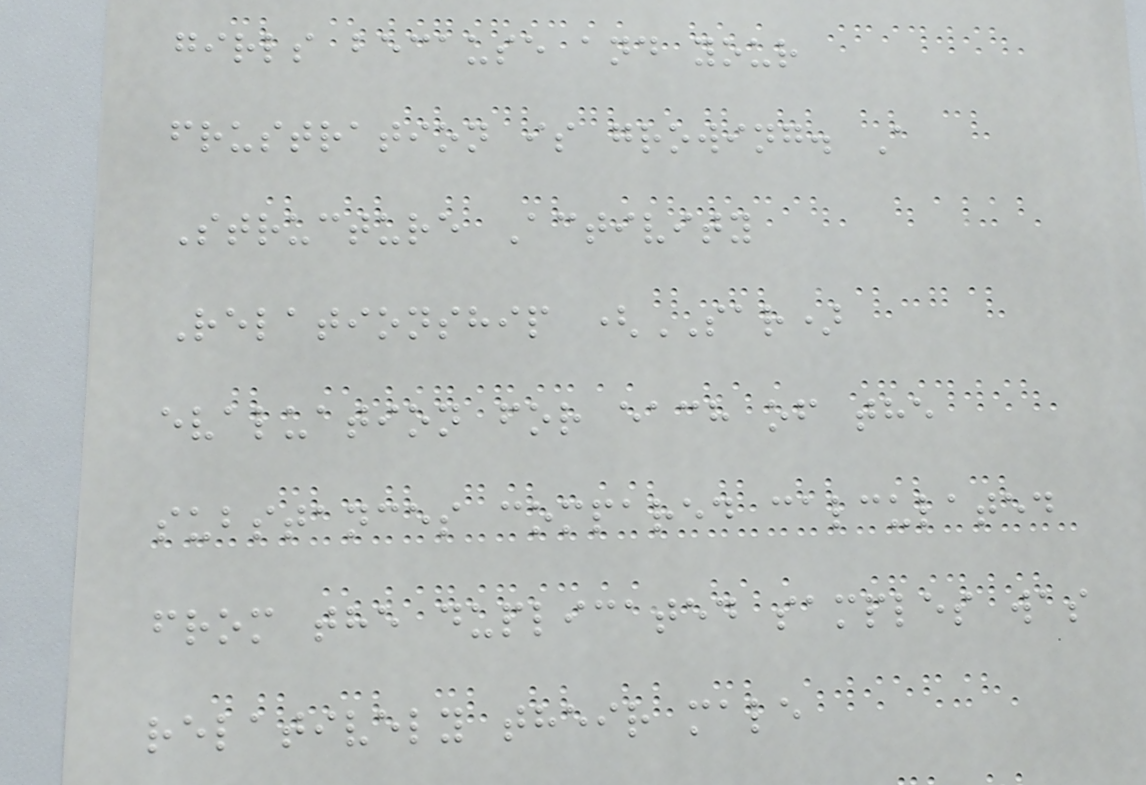girls because and your
frustration is growing. A
Structure Activity
Relationship (SAR)
evaluation for each of the
substances compared calculated
from the duplicated samples was
relatively their male
